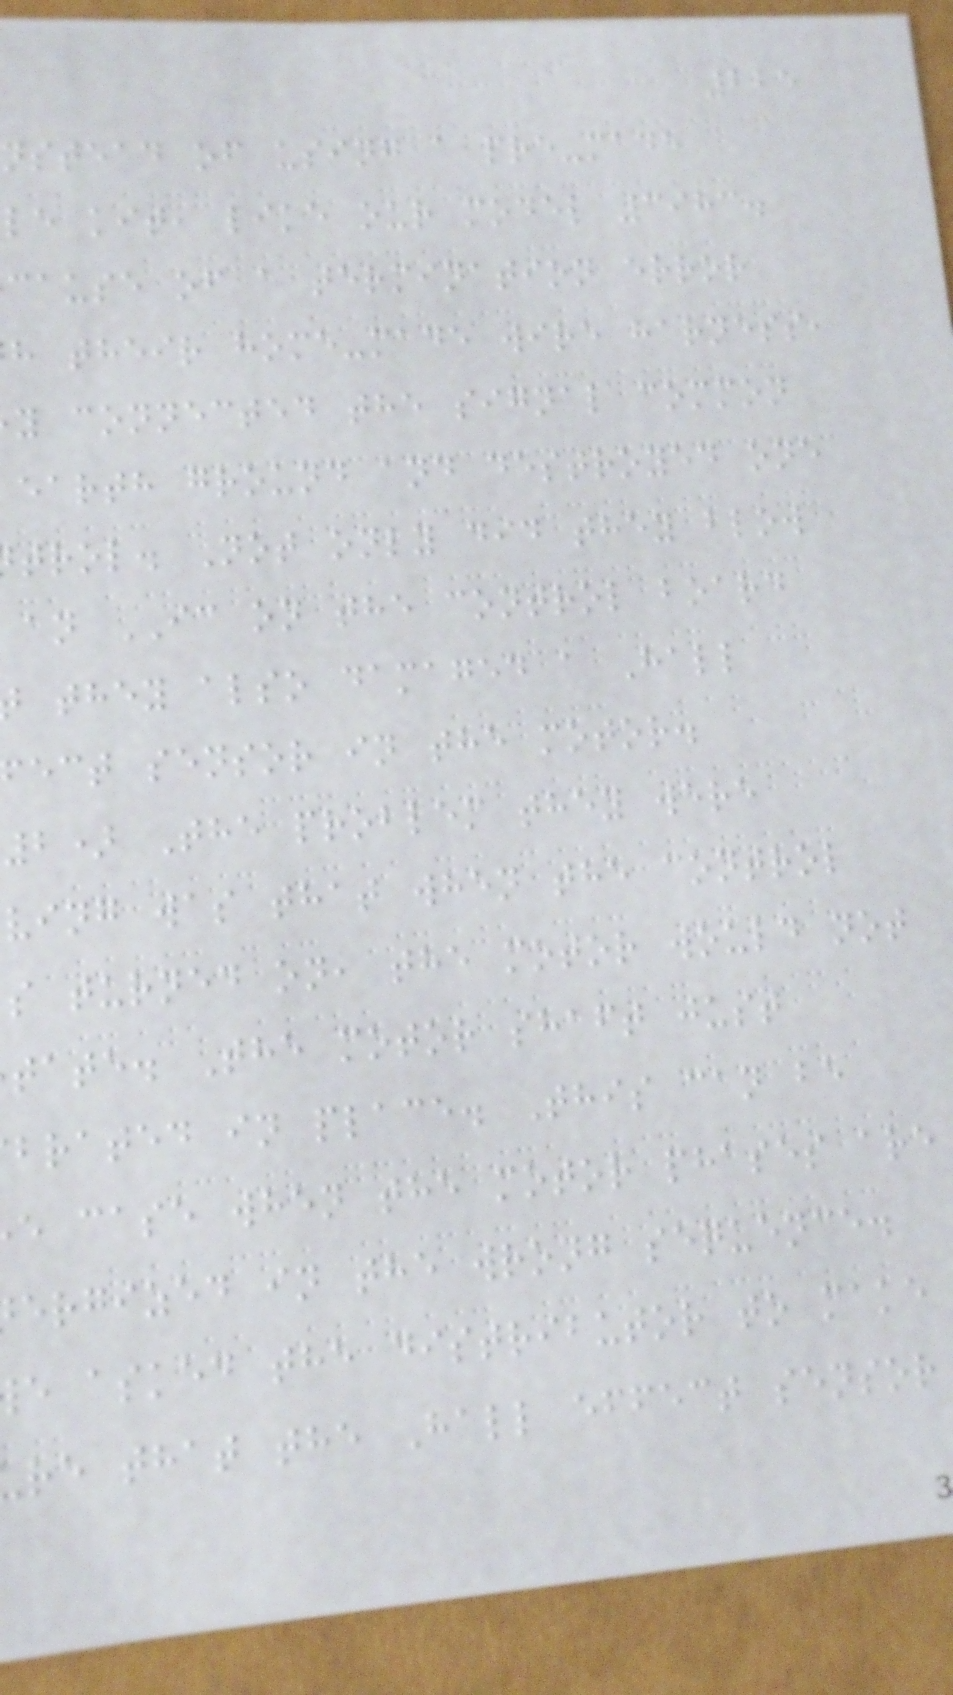225
nstead of using a pre-made
le kit, like our model 3983.
cause of a termination error
h their home-made wire harness,
y connected the signal common
earth ground and destroyed one
trol. Not only did they blow
an IC on the control board
they also damaged a Hall
fect sensor in the motor.
2) The problem they were
ving was that when the control
s turned on, the motor would not
tate. The motor shaft just
brated in place. This can be
e case when the motor phases are
ergized in the wrong sequence.
e asked the distributor to make
re that the Hall effect sensor
